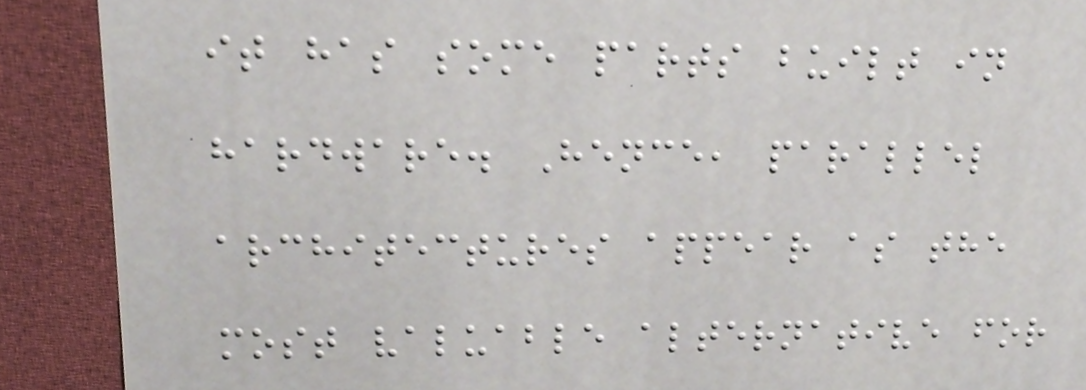it has some parts built in
hardware. Hence, parallel
architectures appear as the
most valuable alternative for
